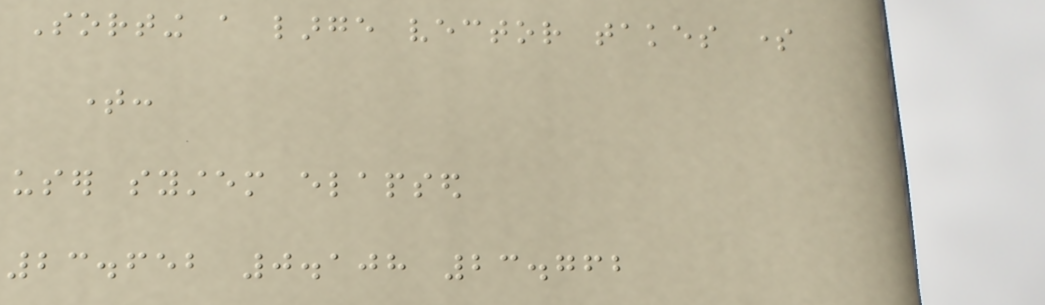Sorting a large vector takes some
time:
user system elapsed
23.652 0.108 23.762
